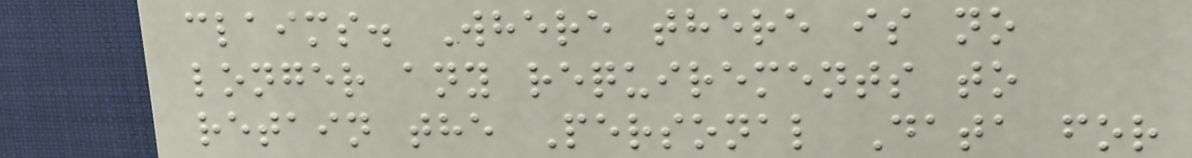claims. Where there is no
longer any requirements to
retain the Personal Data for
